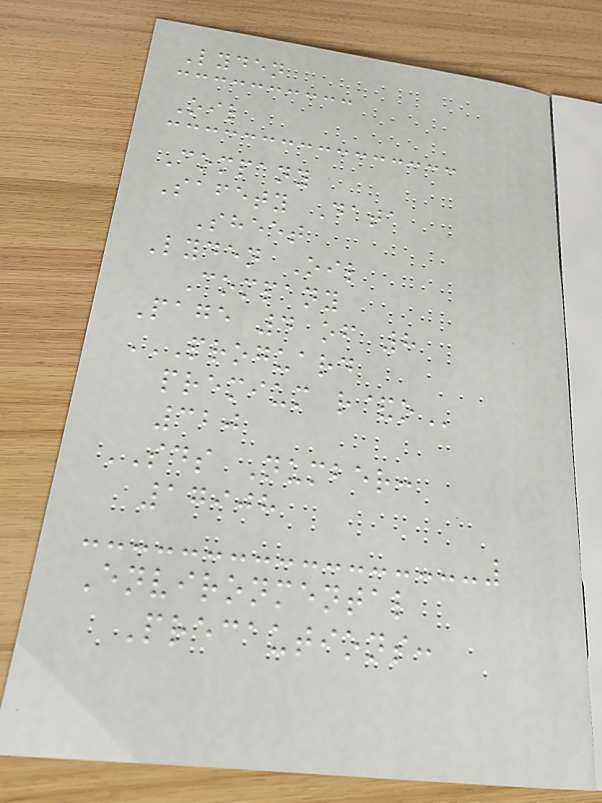Lyden
Oil
Company
Safety Data
Sheet
Lyden Oil
Company
Page 4 of 8
PROGUARD
PREMIUM R&O
320
SDS Number:
17908
Environmental
Precautions:
